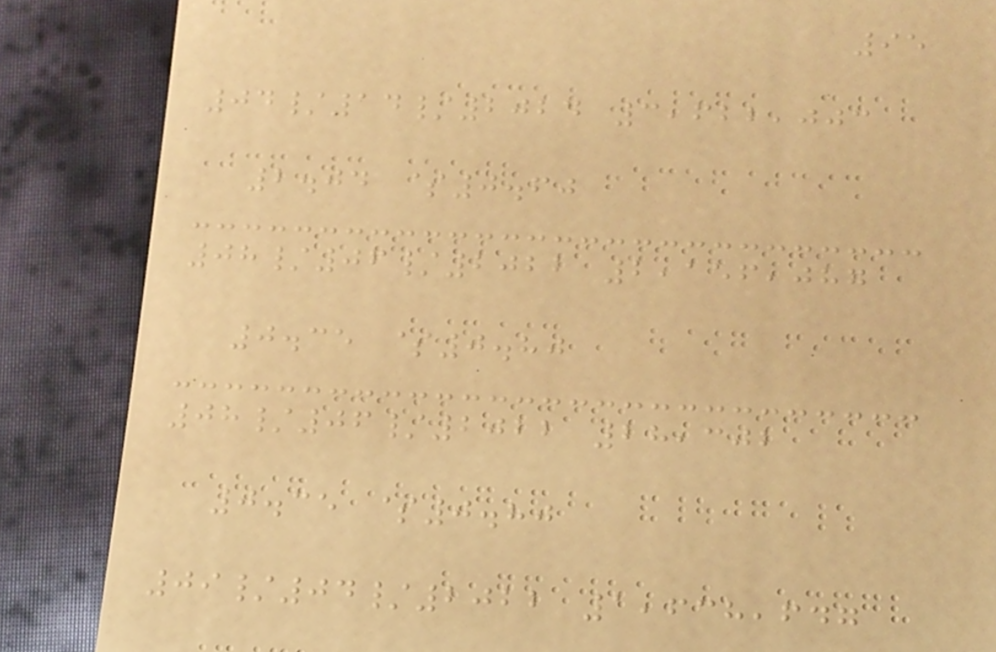95
04/14/2024 3,622,003
2.04 $0.60
08/06/2022 2,156,087
0.35 $0.80
08/06/2022 28,302
0.35 $0.80
09/04/2022 1,638,647
